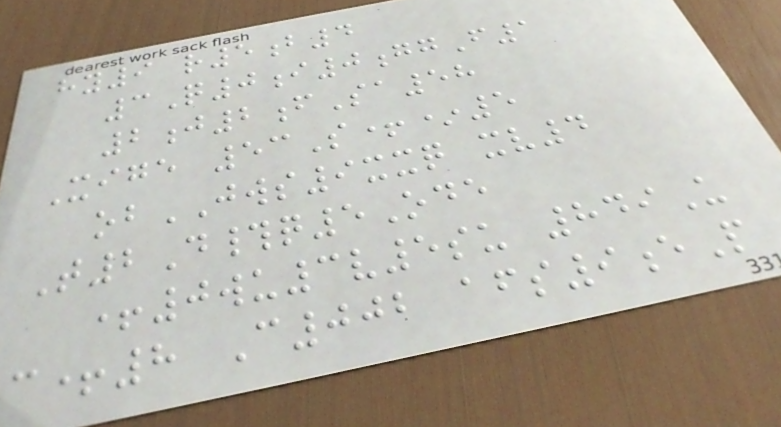hy9 r5b4
3Q0i0ggF1
2j2fSa58
Xige 53S+*5
obJWS9xxq xv4
T2D#q5Ode
+0wu3v5su 849U
c+8 C002 afs9eP
